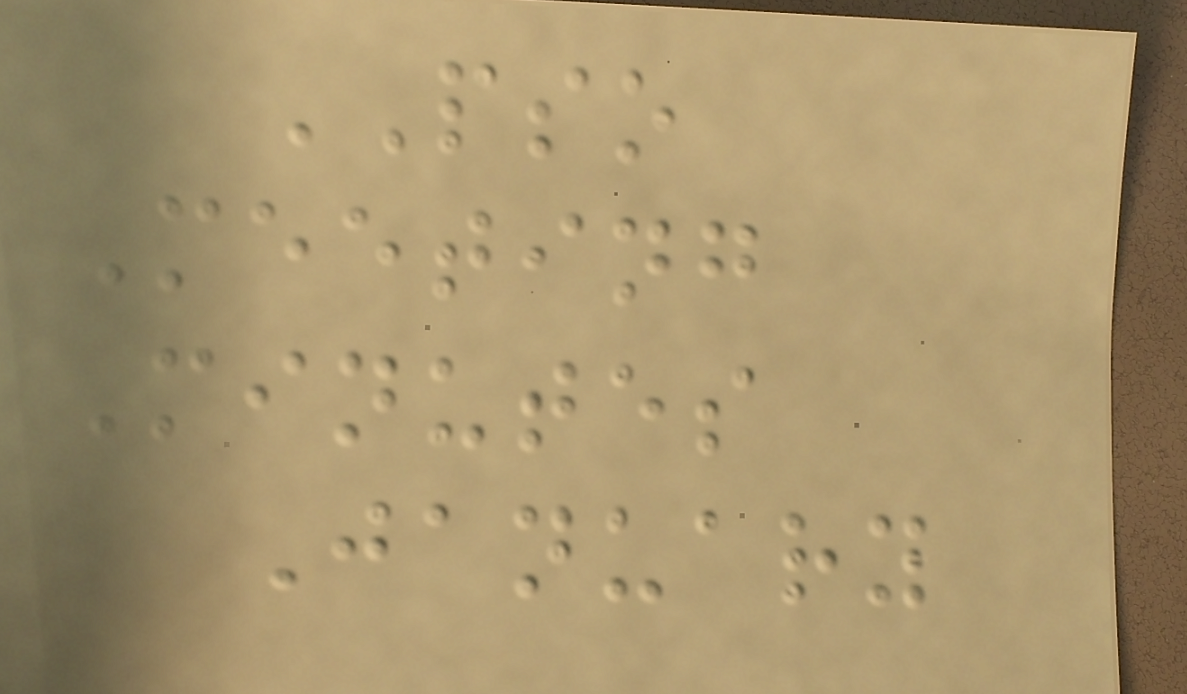PSO
Meeting
Minutes
January
